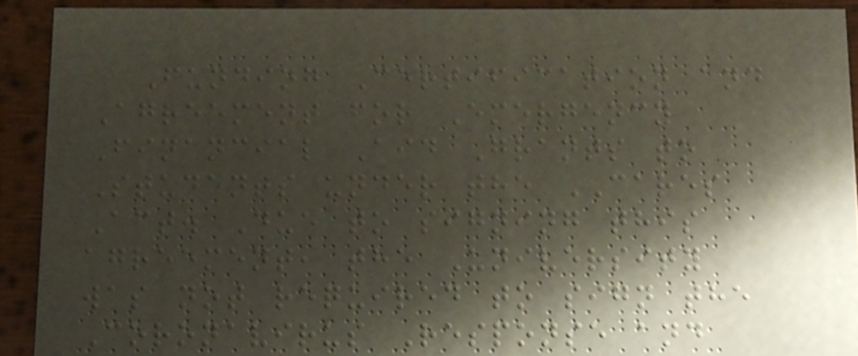Funding Certification and
Agreement for Emergency
Financial Aid Grants to
Students under the CARES
Act. Due to signing this
agreement, the University
was not required to sign the
Coronavirus Response and
